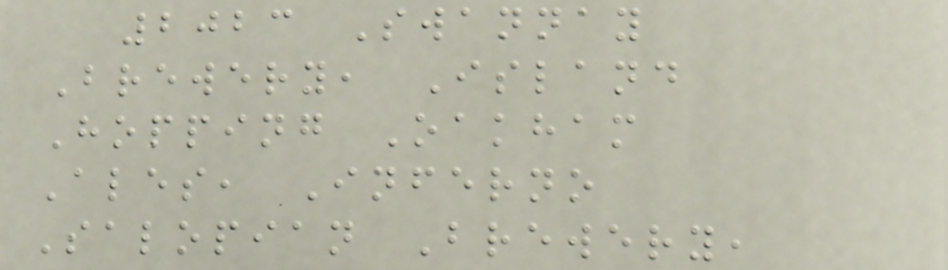2023 Swannay
Brewery, Island
Hopping Oakham
Ales, Inferno
Salopian Brewery,
